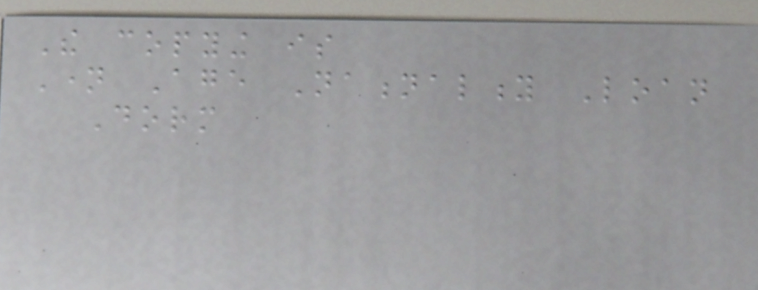The copying is
Name Age Nationality Loan
Dorm
